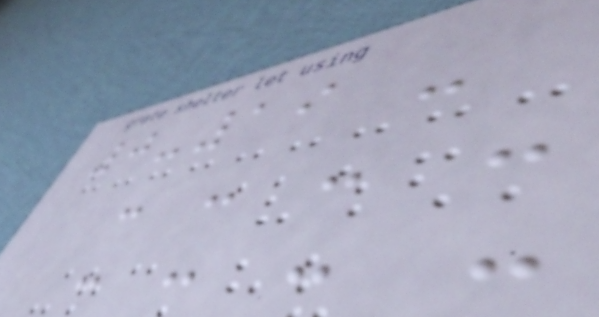0-19 -
- - - -
- - - -
